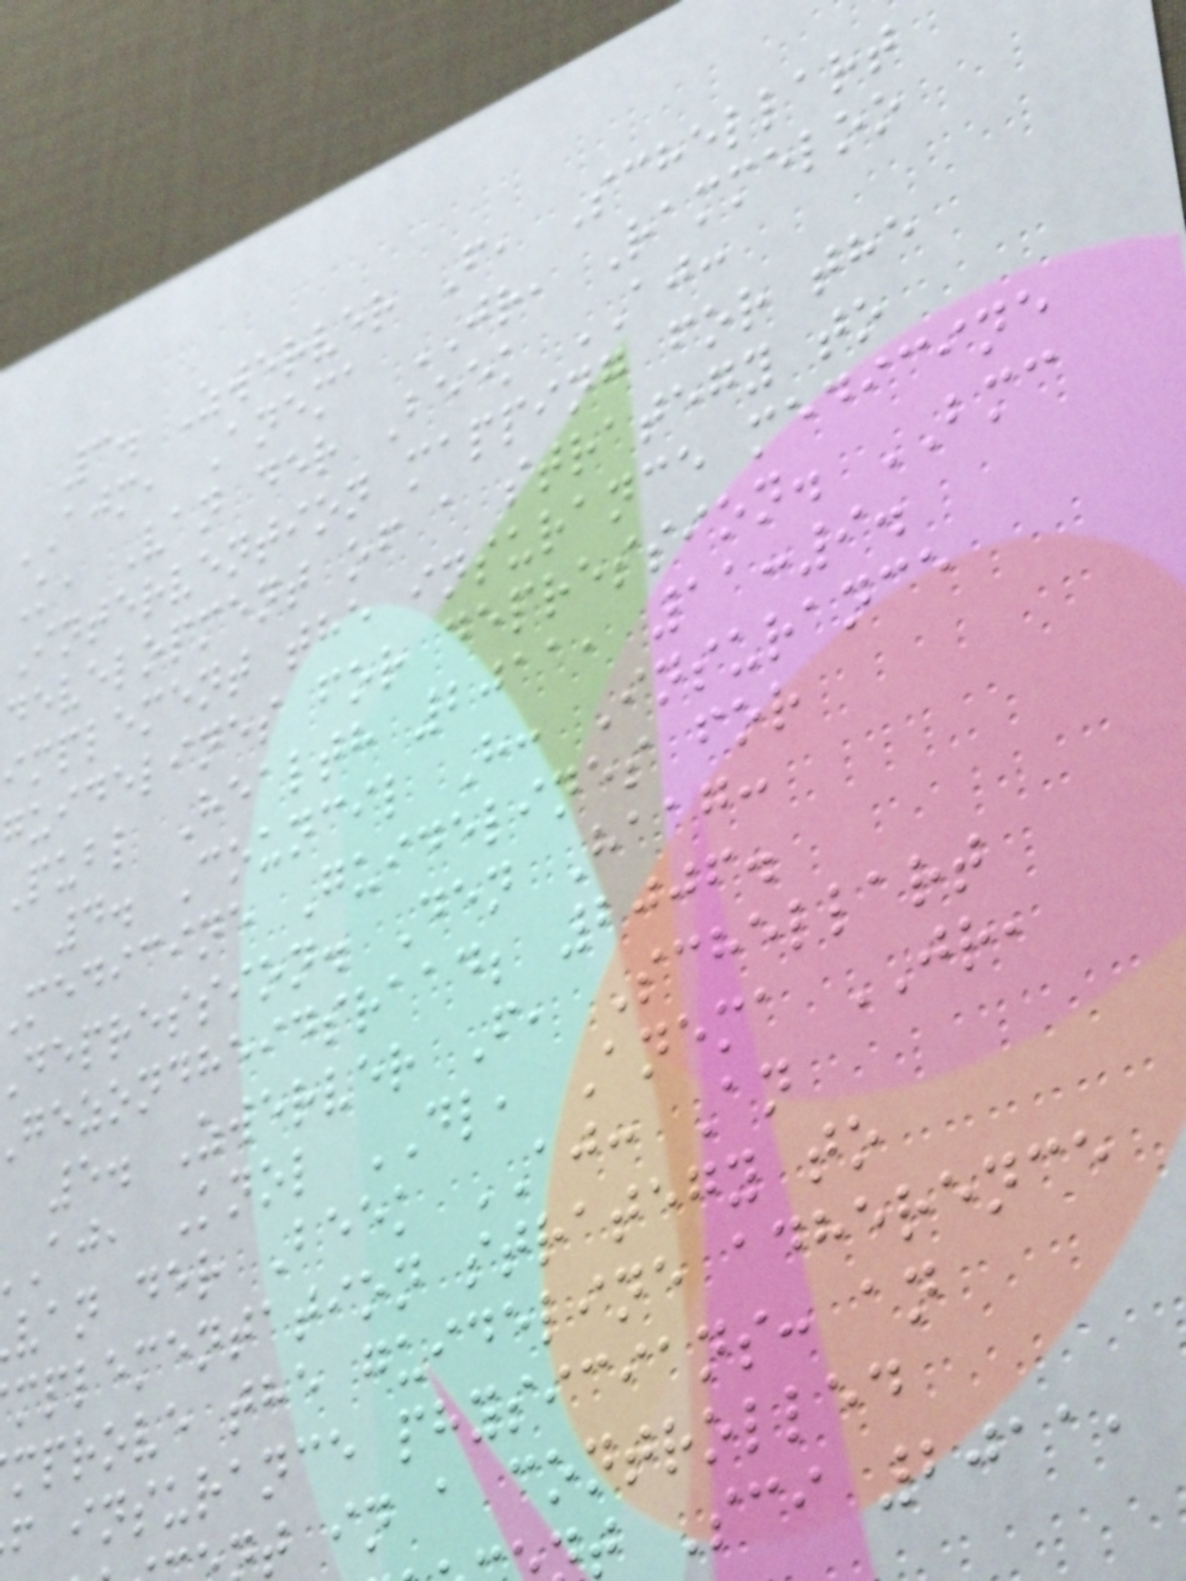3. Zwerver F, Schellart
AJM, Anema JR, Rammeloo
K, Van der Beek AJ:
Intervention mapping for the
development of a strategy to
implement the insurance medicine
guidelines for depression. BMC
publ Health 2011, 11:9.
4. Council H: Insurance
medicine Guidelines for
depression. Den Haag:
gezondheidsraad; 2006.
5. Zwerver F, Schellart
aj, Knol DL, Anema JR,
van der Beek AJ: An
mplementation strategy to
mprove the guideline adherence
f insurance physicians: an
t in a controlled
t Sci 2011,
